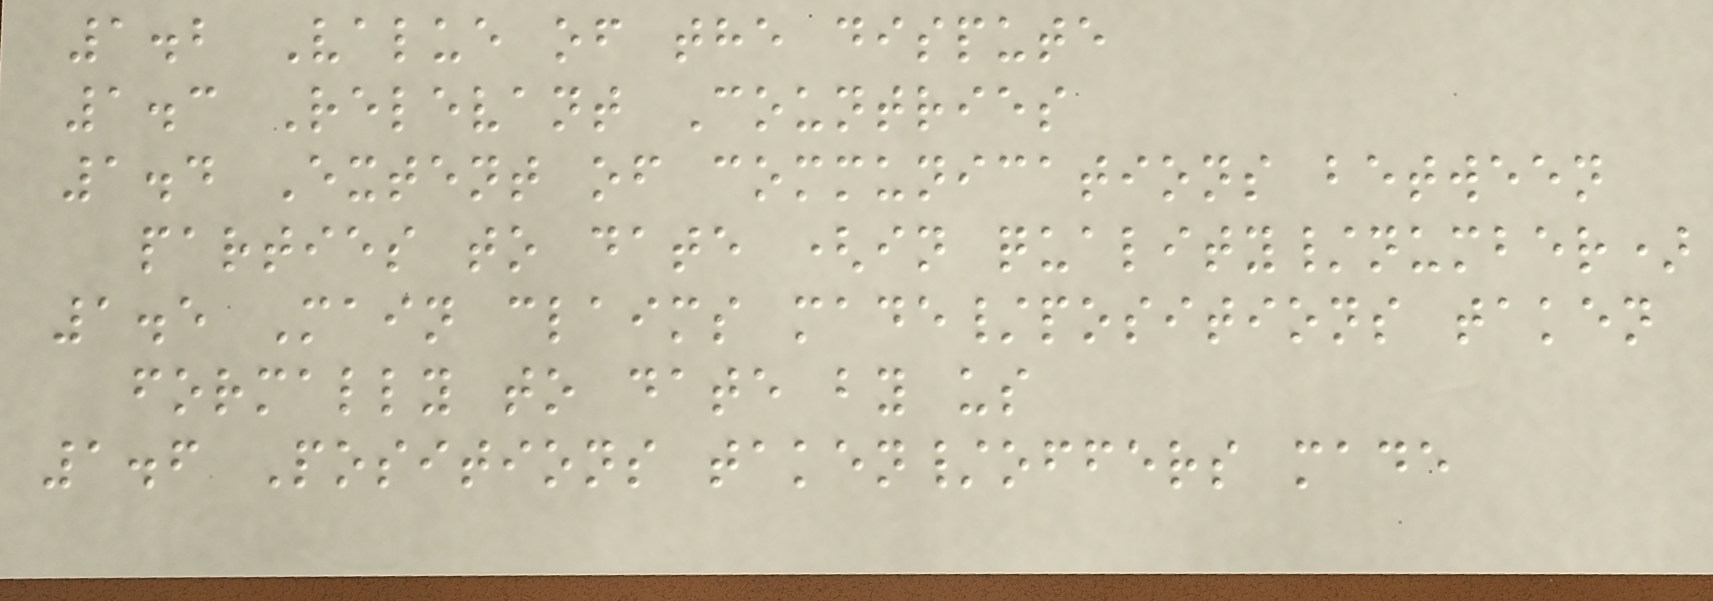1.2 Value of the dispute
1.3 Relevant Countries
1.4 Extent of communications between
parties to date (in quality/number)
1.5 Main claims made/positions taken
formally to date by us
1.6 Positions taken/offers made
